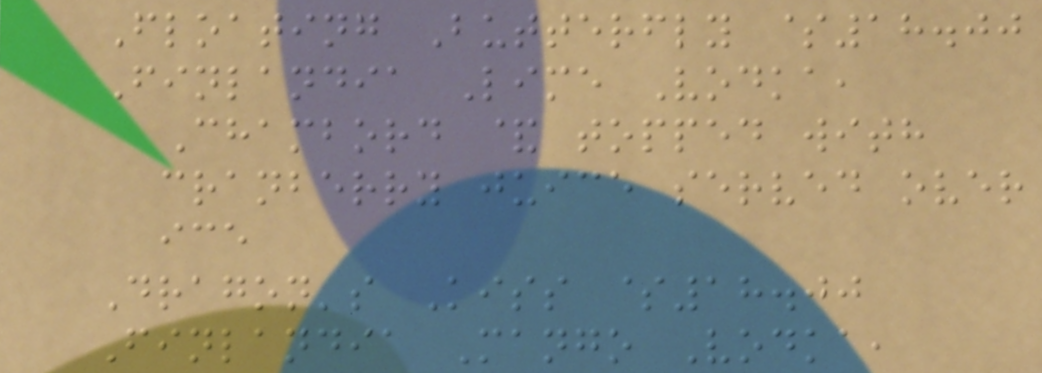Floating Butterfly $18.00
Finlandia Lime Vodka,
Chambord & topped with
cranberry juice served over
ice
Dragon's Kiss $18.00
Finlandia Mango Vodka,
